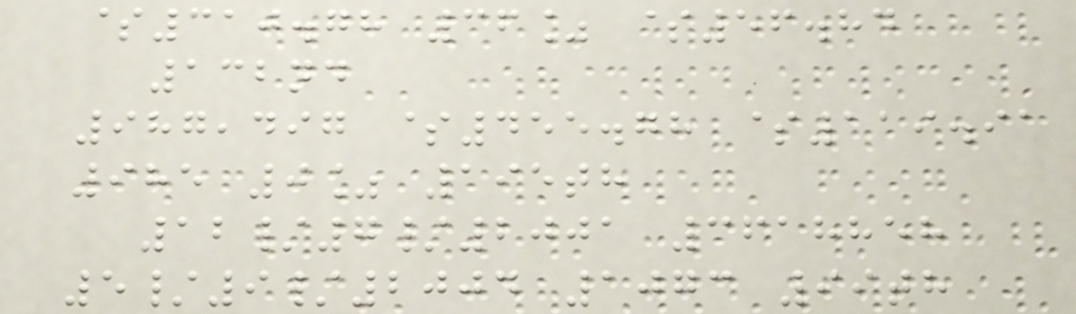$310.78 36% $56.84
132nd
987,497 $455.78 $119.91
985 0% 195th
12/7/2001 3618858
5/9/2004 1073 99th
